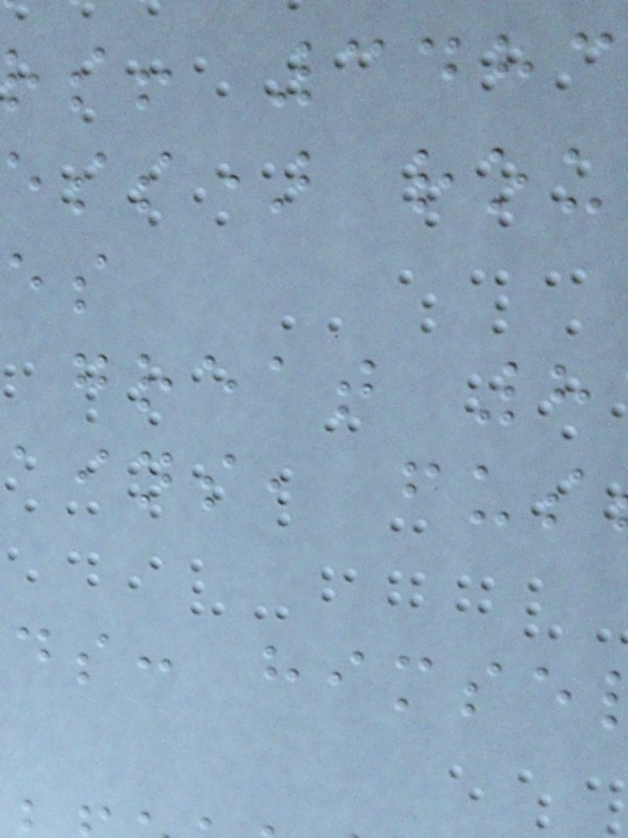rs! 3483
ess) rou
great 8
ains, fus
ds: himse
